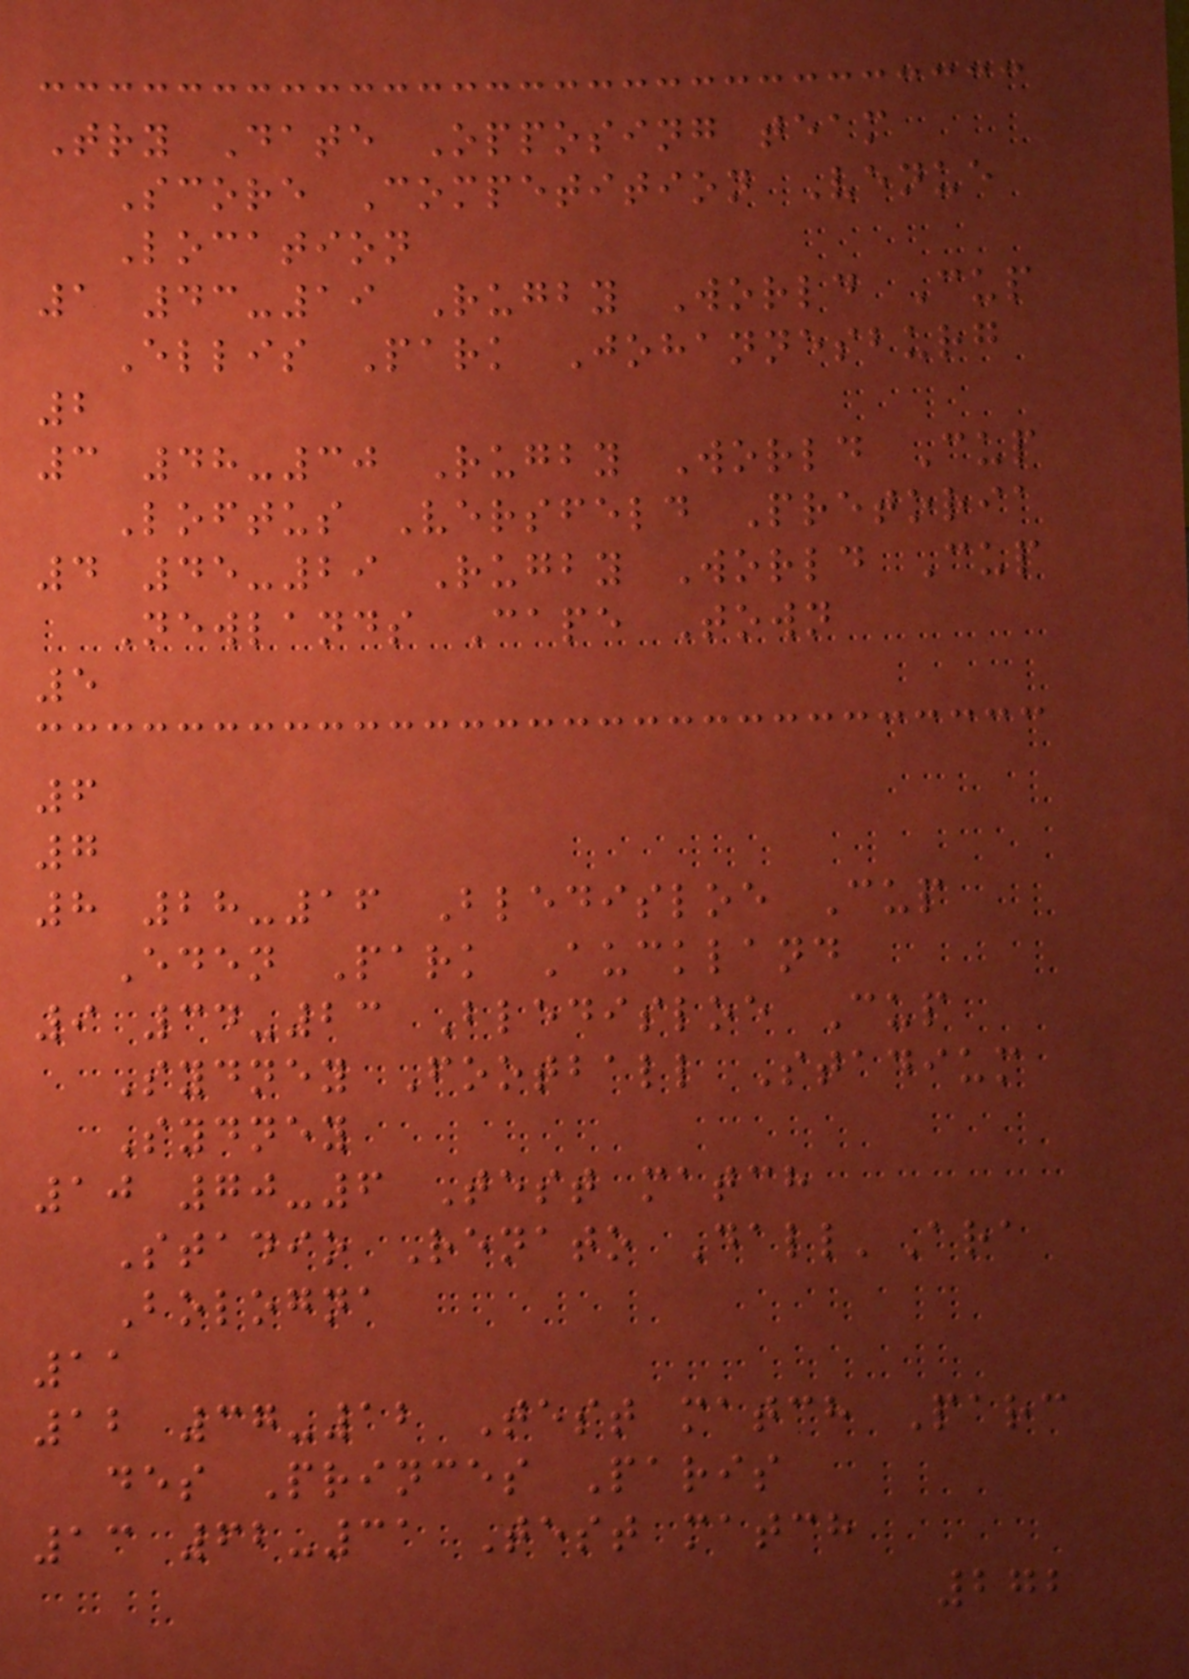Try Date Opposing team
Score Competition Venue
Location
1 43-19 Rugby World Cup
Ellis Park Johannesburg
2
3 48-30 Rugby World Cup
Loftus Versfeld Pretoria
4 45-29 Rugby World Cup
Newlands Cape Town
5
6
7
8 28-16 Bledisloe Cup
Eden Park Auckland
9 34-23 Bledisloe Cup
Sydney Football Stadium
Sydney
10 70-6 Test match
Stadio Renato Dall'Ara
Bologna
11
12 37-12 Test match Parc
des Princes Paris
13 62-31 Test match
272
